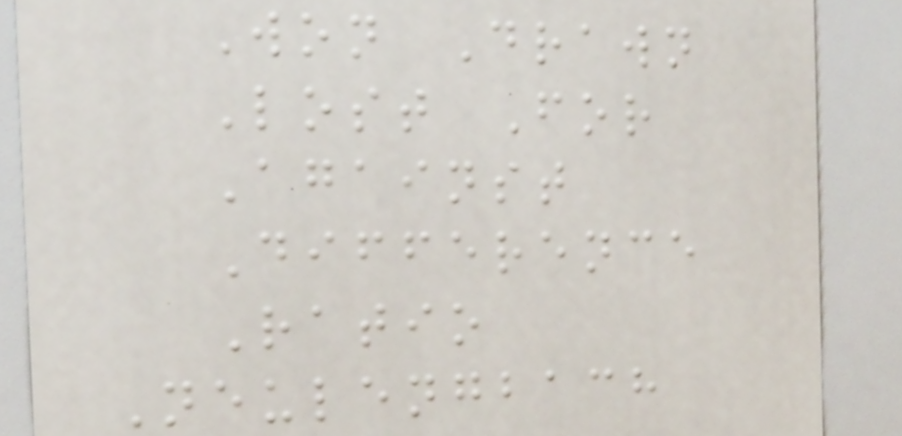Won Drawn
Lost For
Against
Difference
Ratio
Neulengbach
